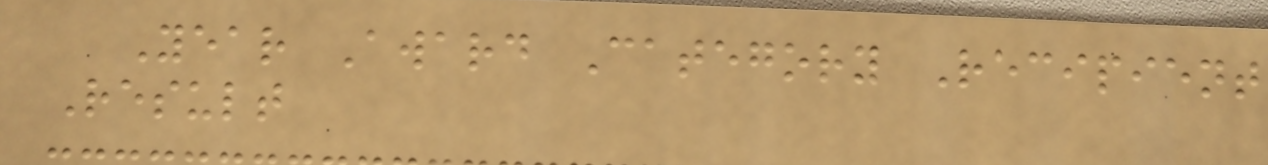Year Award Category Recipient
Result
